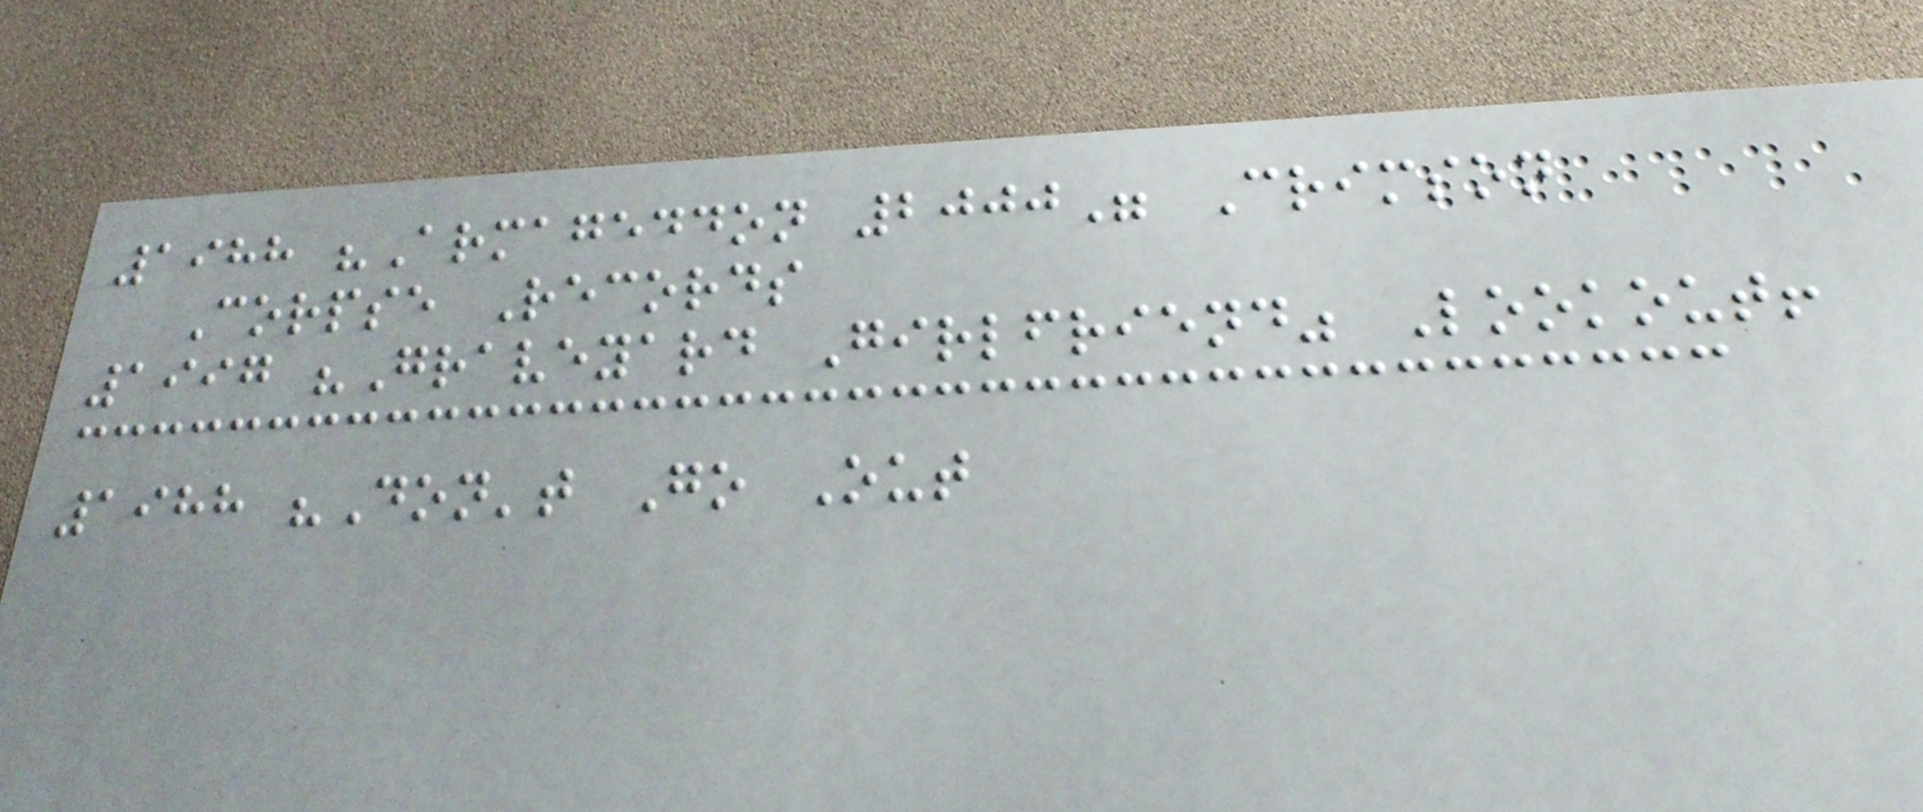1988 "Armageddon 2000" Crimson
Corpse Records
1997 "Graveyard Girlfriend" Lookout!
1988 "Don't Go Out
